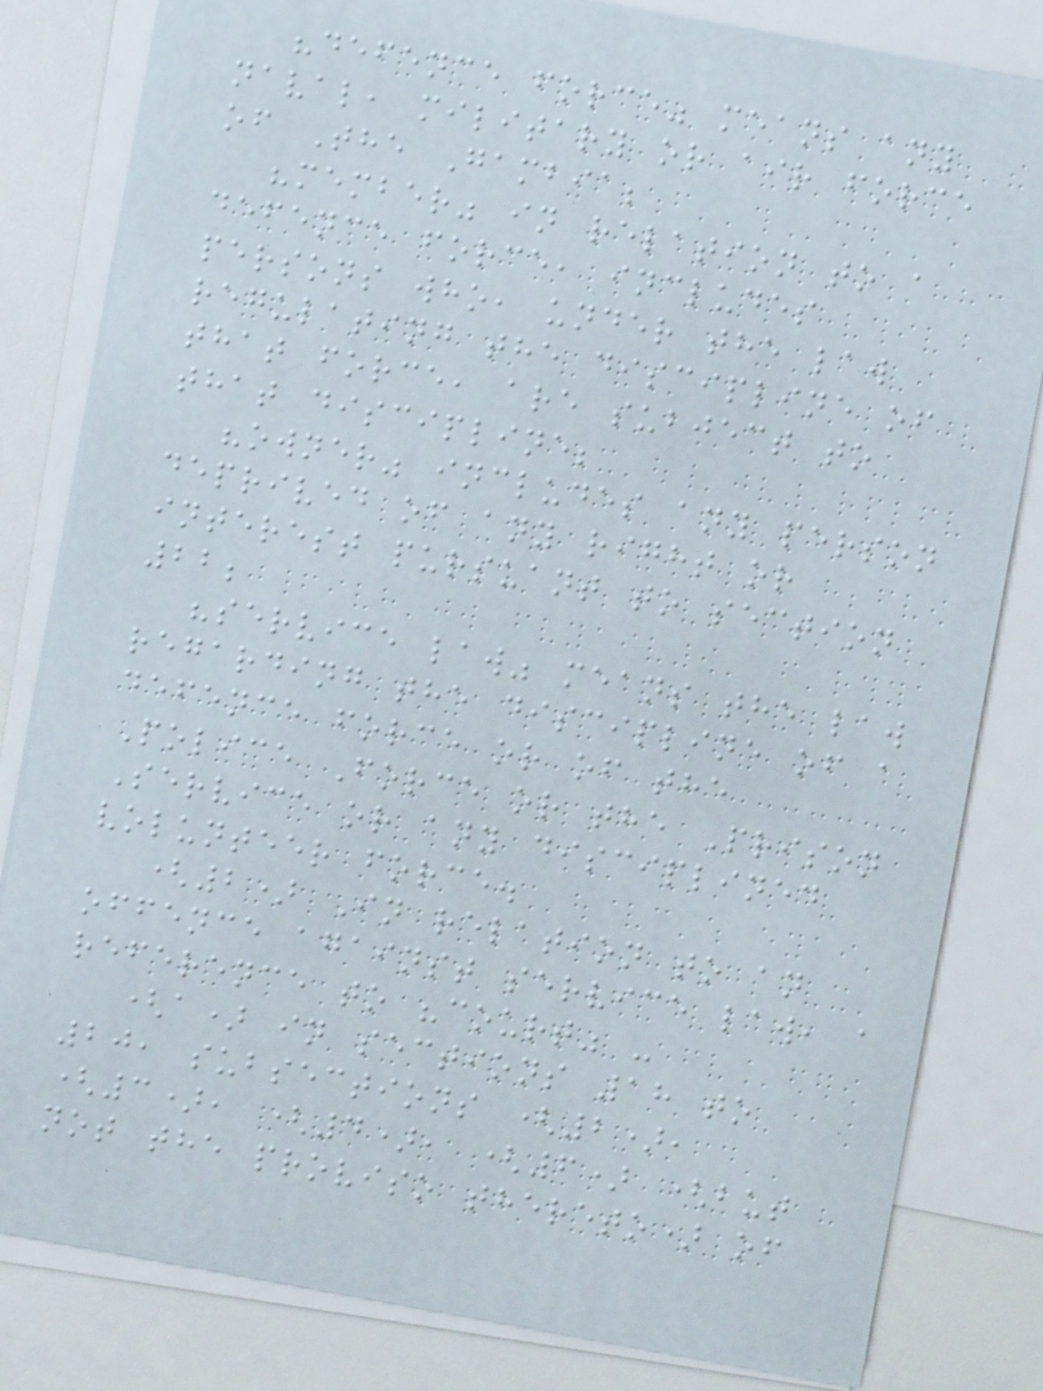"defence force" means any
naval, military or air force
of The Gambia;
"member" in relation to a
defence force, includes
persons who, under the law
regulating the discipline of
that force, are subject to
that discipline;
"owner" includes any person
deprived of any right or
interest pursuant to section
22;
"service law" means the law
regarding the discipline of a
defence force or of the
Police Force or the Prison
Service or any disciplined
volunteer force.
(2) In relation to an
offence against service law, a
reference to "court" -
(a) in sections 18 to
20, subsections (2),
(3), (4), (6) (but
not the proviso thereto) of
